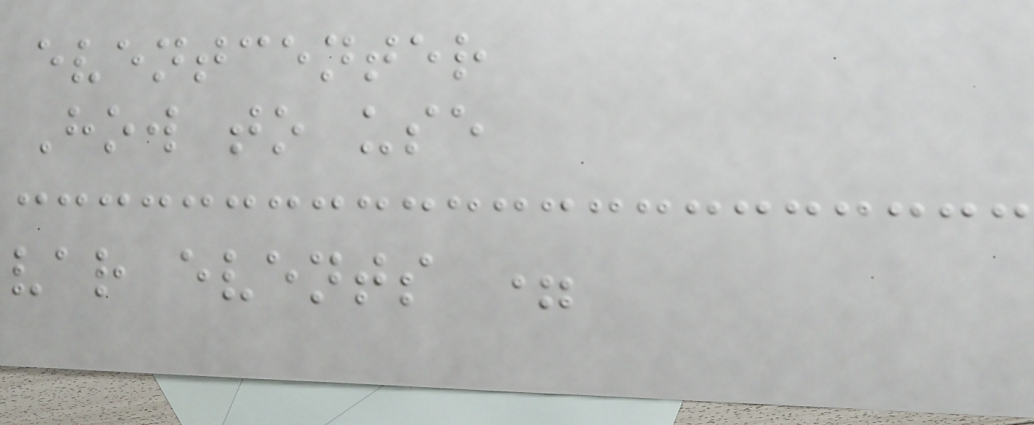eventcenter
How to use
var events =
